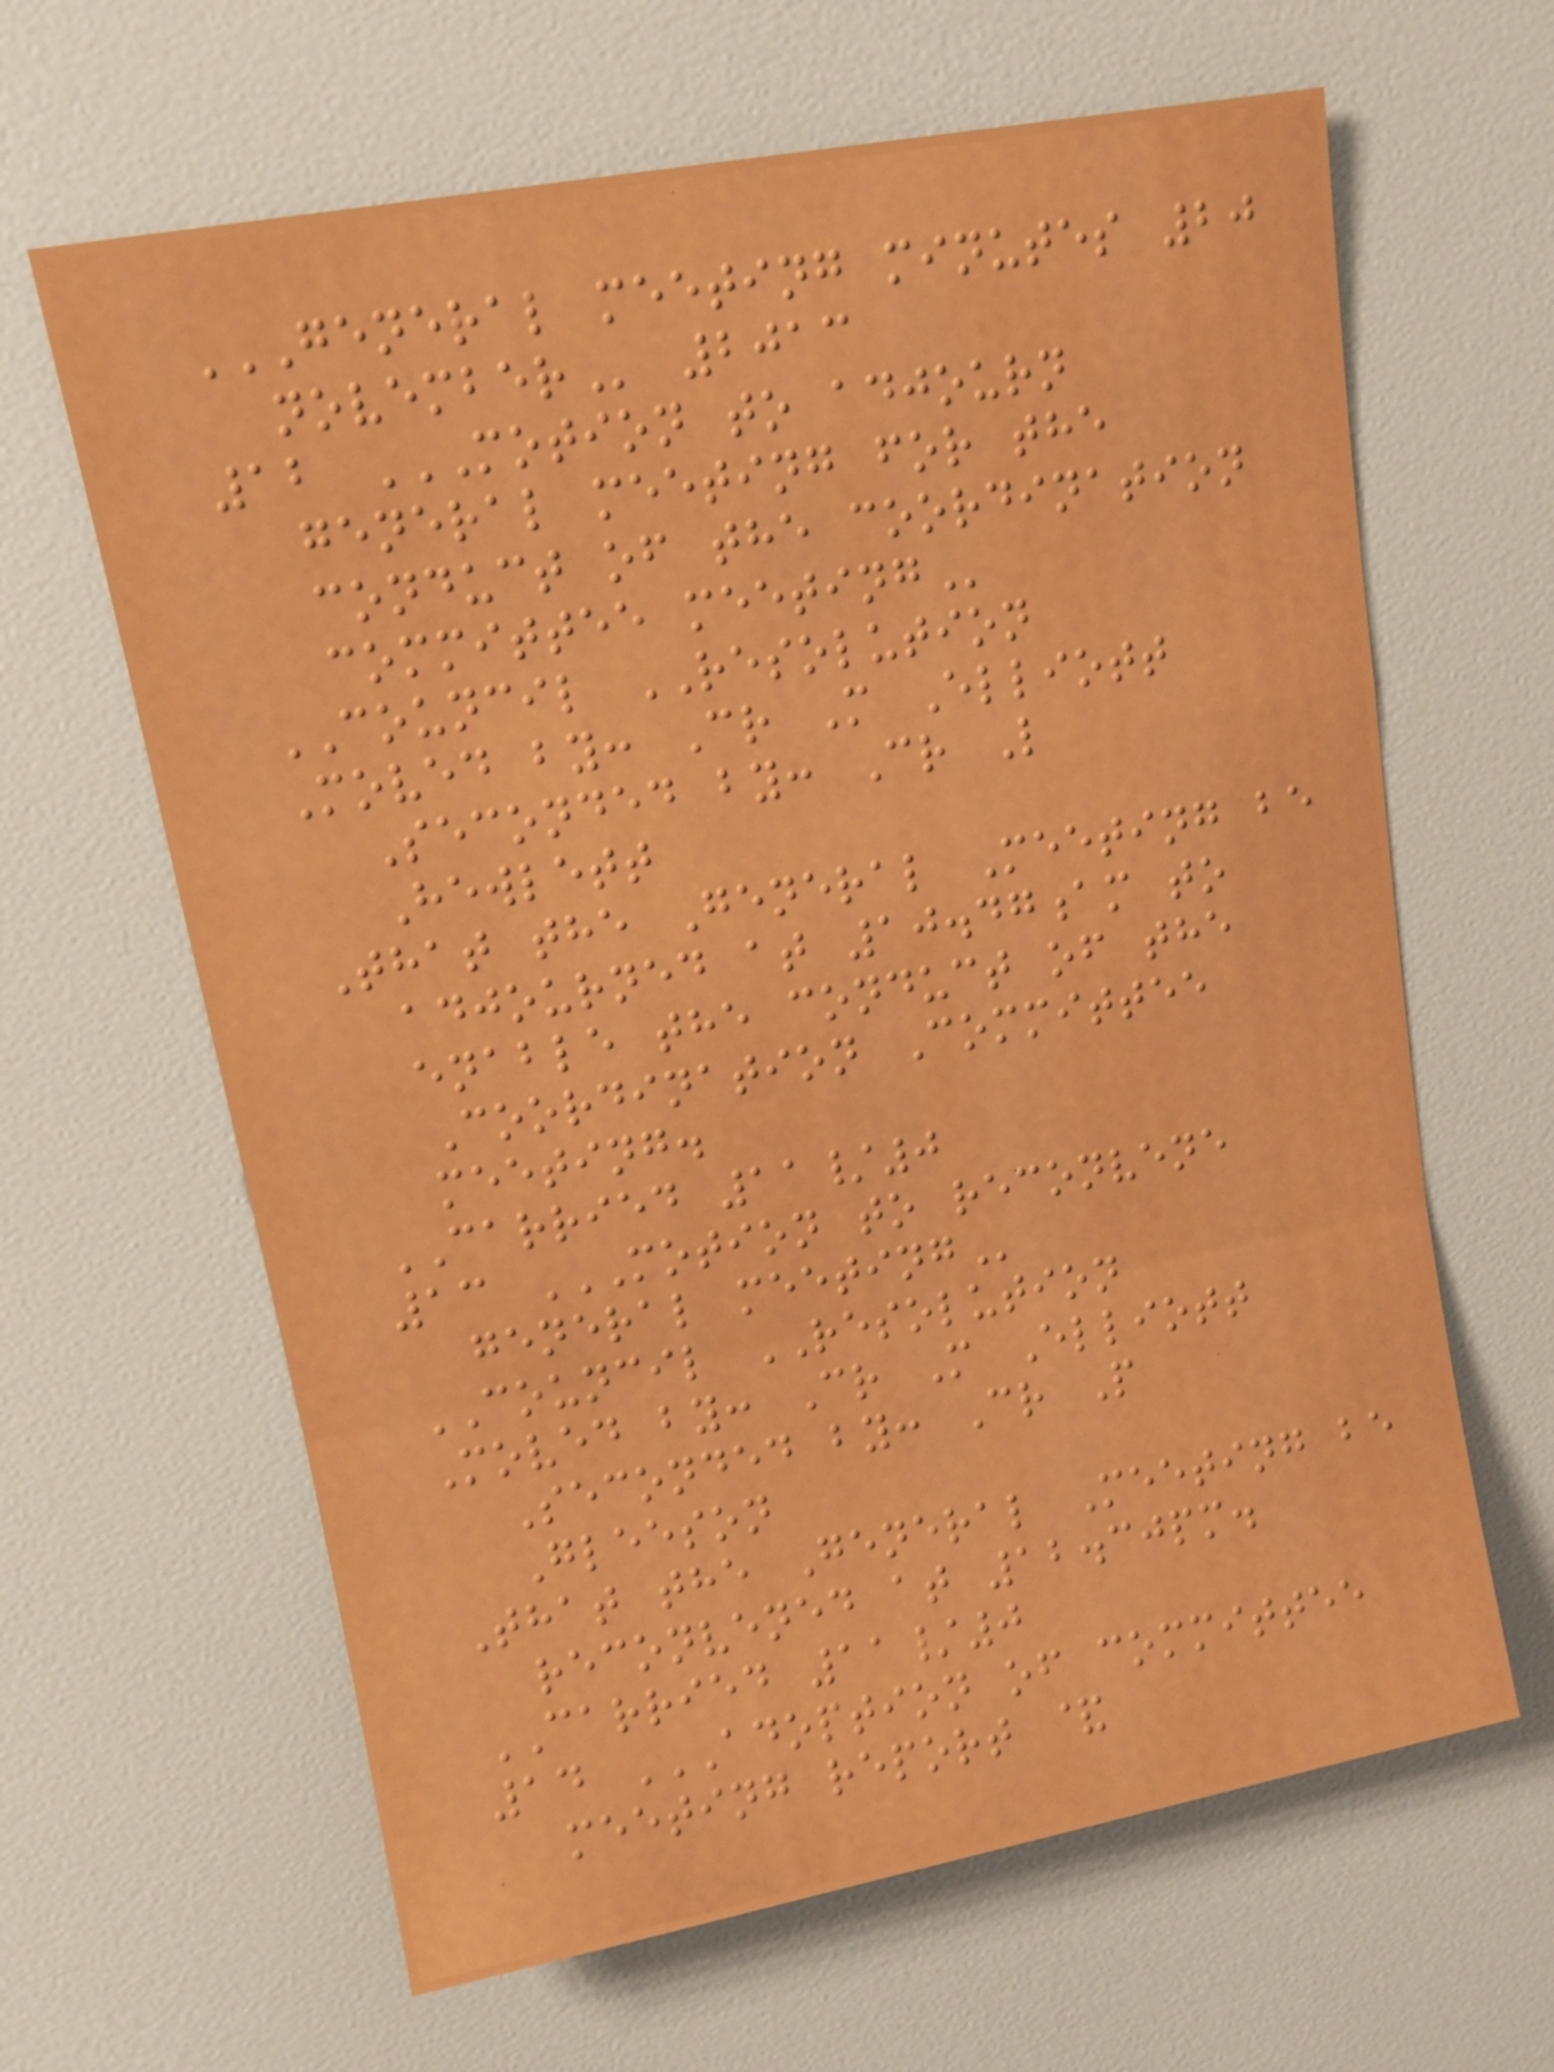GENERAL MEETING MINUTES 20
NOVEMBER 2013
12 MOTION TO ADJOURN
GENERAL MEETING FOR THE
CONDUCT OF THE COORDINATION
COMMITTEE MEETING
COUNCIL RESOLUTION
Moved by: Cr M Elliott
Seconded by: Cr L
Hewlett
That the General Meeting be
adjourned at 10.47am to
enable the conduct of the
Coordination Committee
meeting.
CARRIED 11/0
13 MOTION TO RECONVENE
GENERAL MEETING
COUNCIL RESOLUTION
Moved by: Cr M Elliott
Seconded by: Cr P
Gleeson
That the General Meeting be
reconvened at 12.30pm.
CARRIED 11/0
14 ADOPTION OF COMMITTEE
MEETING REPORT &
